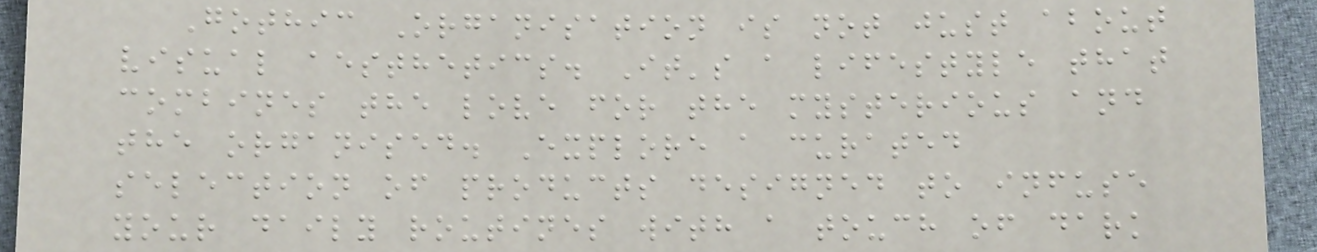Gothic Organisation is not just about
visual aesthetics. It's a lifestyle that
combines the love for the mysterious and
the organised. Explore a curated
selection of products designed to infuse
your daily routines with a touch of dark
